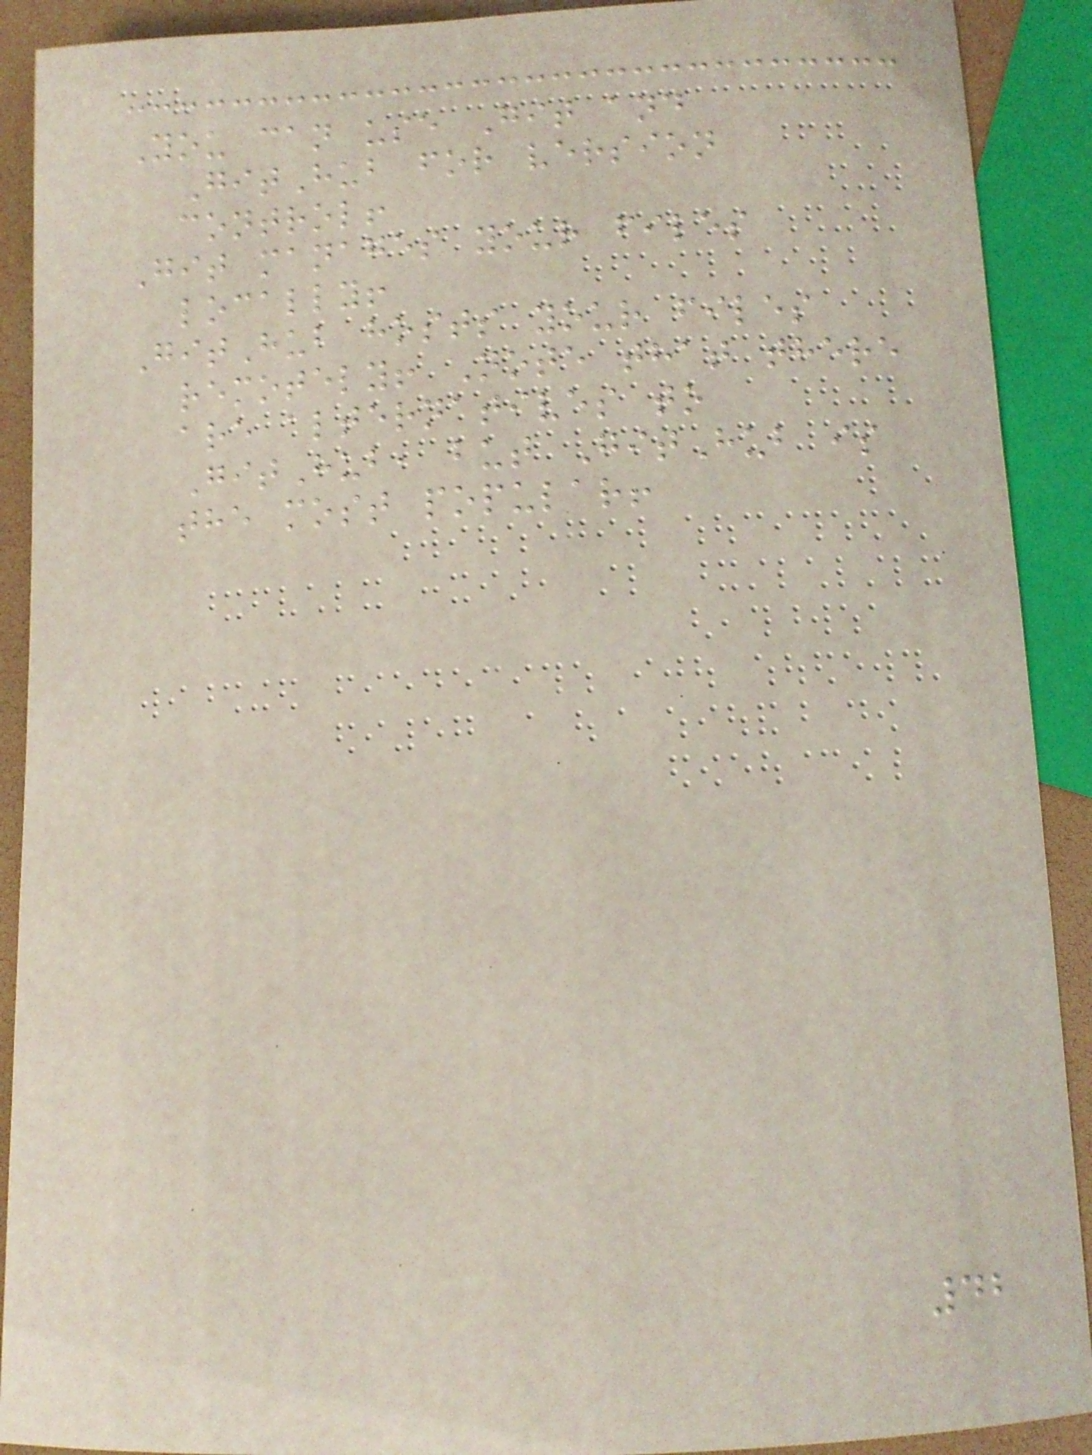You can use Git and
GitHub for version
control!
Git manages your files
locally!
GitHub hosts your files
remotely! Note that there
are alternatives to
GitHub, but GitHub is
the most popular!
42
